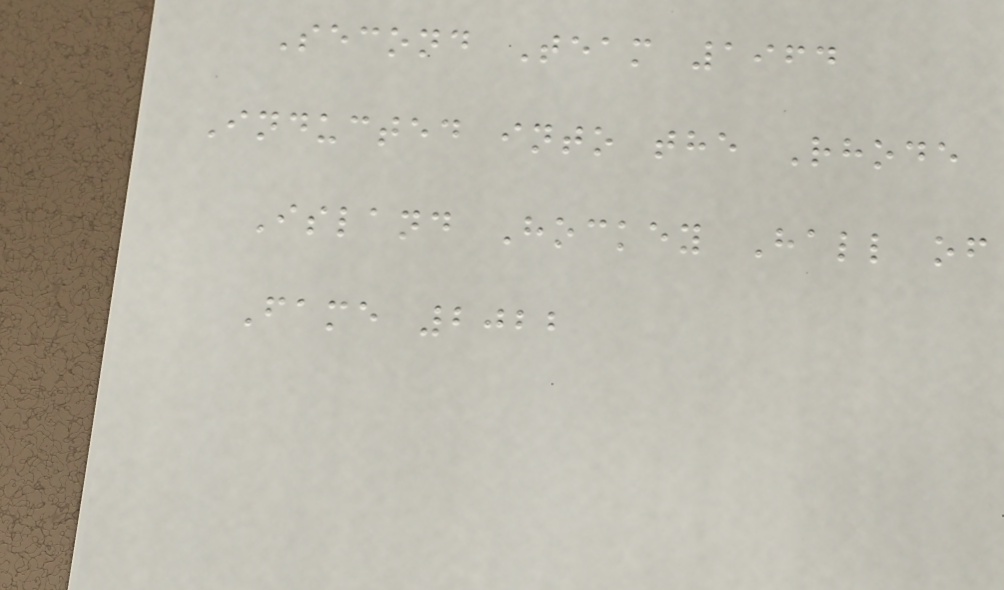Second Team 1964
Inducted into the Rhode
Island Hockey Hall of
Fame 2022
